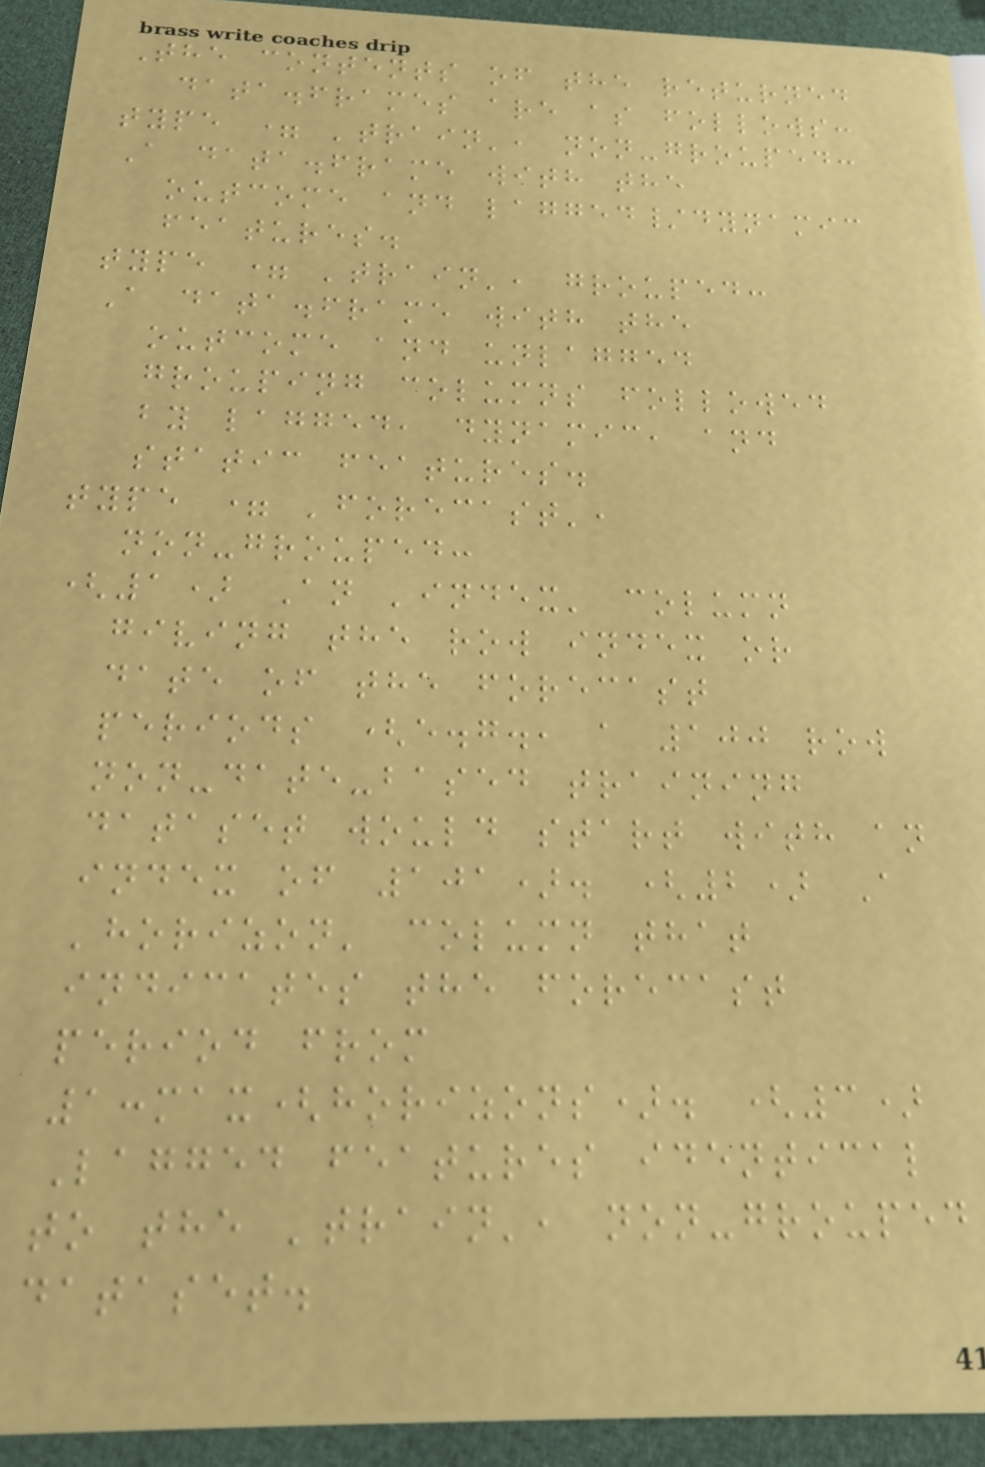The contents of the returned
data.frames are as follows:
type = 'train', non-grouped:
A data.frame with the
outcome and lagged/dynamic
features.
type = 'train', grouped:
A data.frame with the
outcome and unlagged
grouping columns followed
by lagged, dynamic, and
static features.
type = 'forecast',
non-grouped:
(1) An 'index' column
giving the row index or
date of the forecast
periods (e.g., a 100 row
non-date-based training
dataset would start with an
index of 101). (2) A
'horizon' column that
indicates the forecast
period from
1:max(horizons). (3)
Lagged features identical
to the 'train', non-grouped
dataset.
